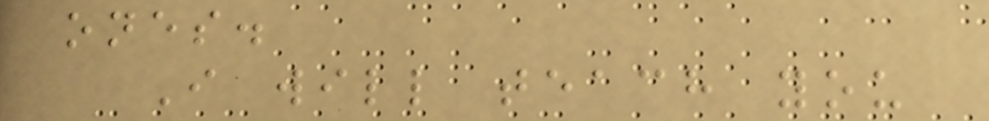ones.
I will teach you
